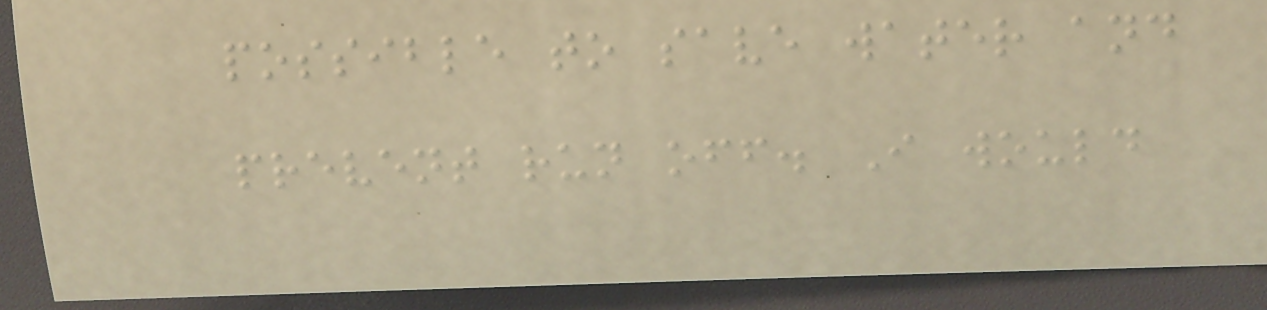possible to save water and
prevent run off. I would
